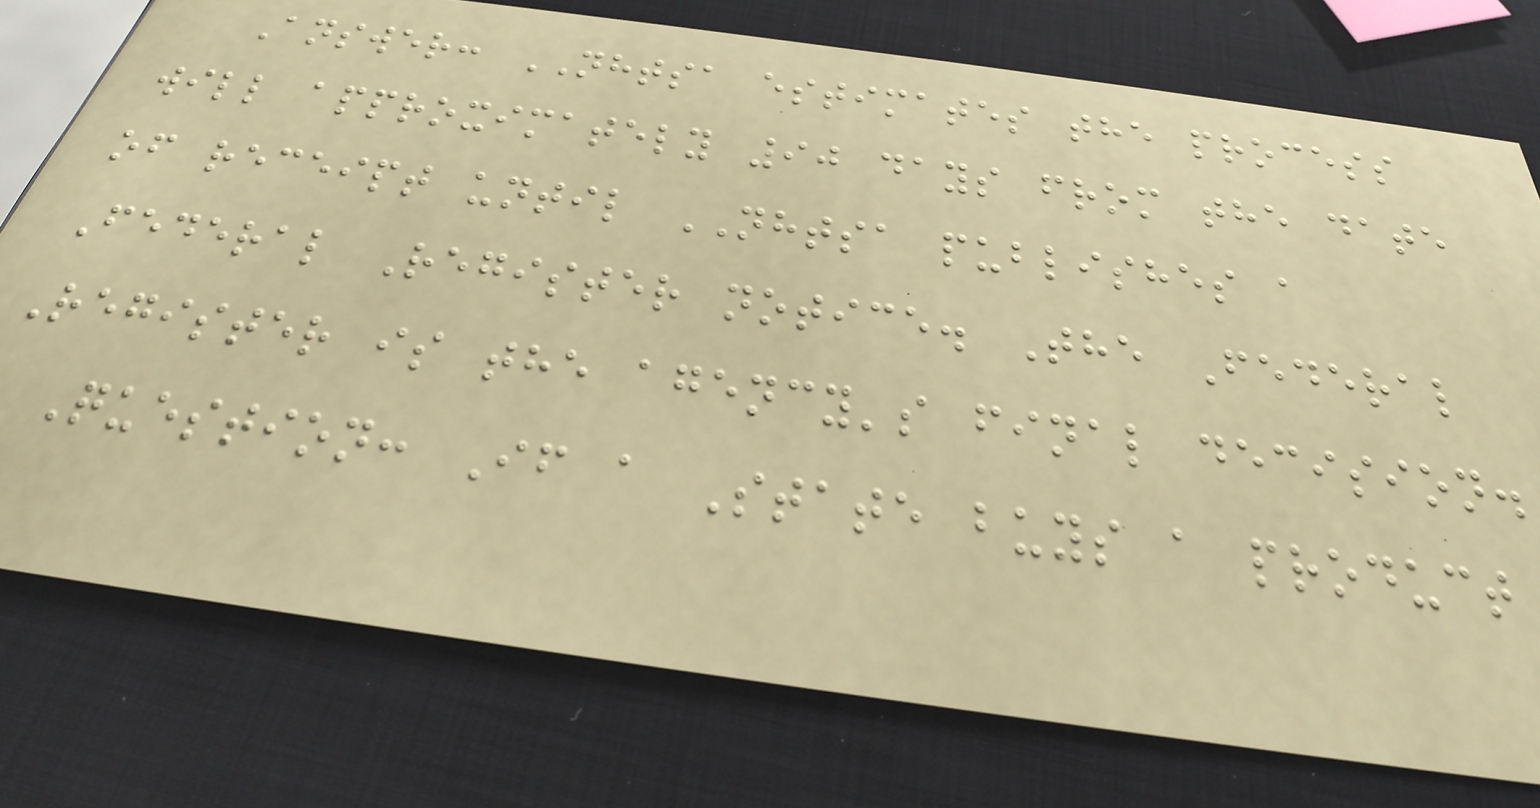Answer: NHTSA estimates the process
will approximately 90 days from the date
of receipt until NHTSA publishes a
Federal Register notice. The Federal
Register is the agency's final decision.
Question: If a State buys a product
